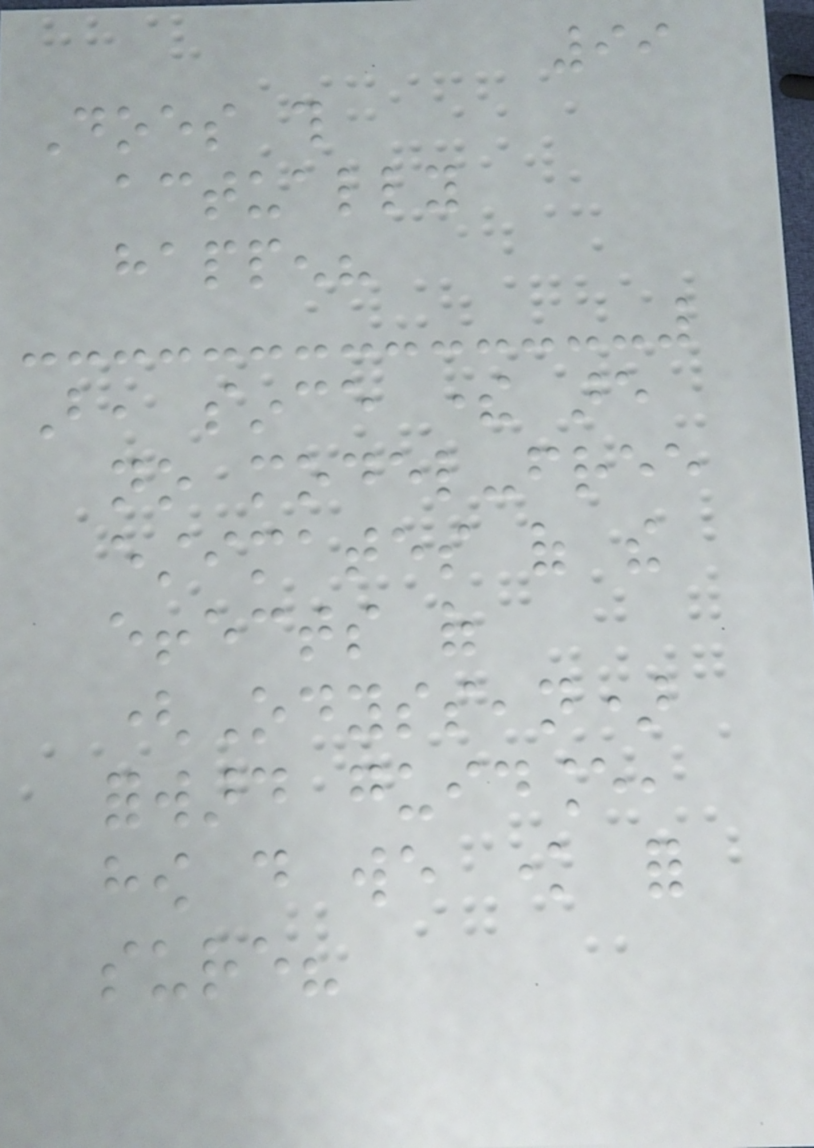99
Does this
actually
happen?
But, since there are
no model-free
estimates of the
effects of
(Odyssean)
forward guidance,
how do we know for
sure?
